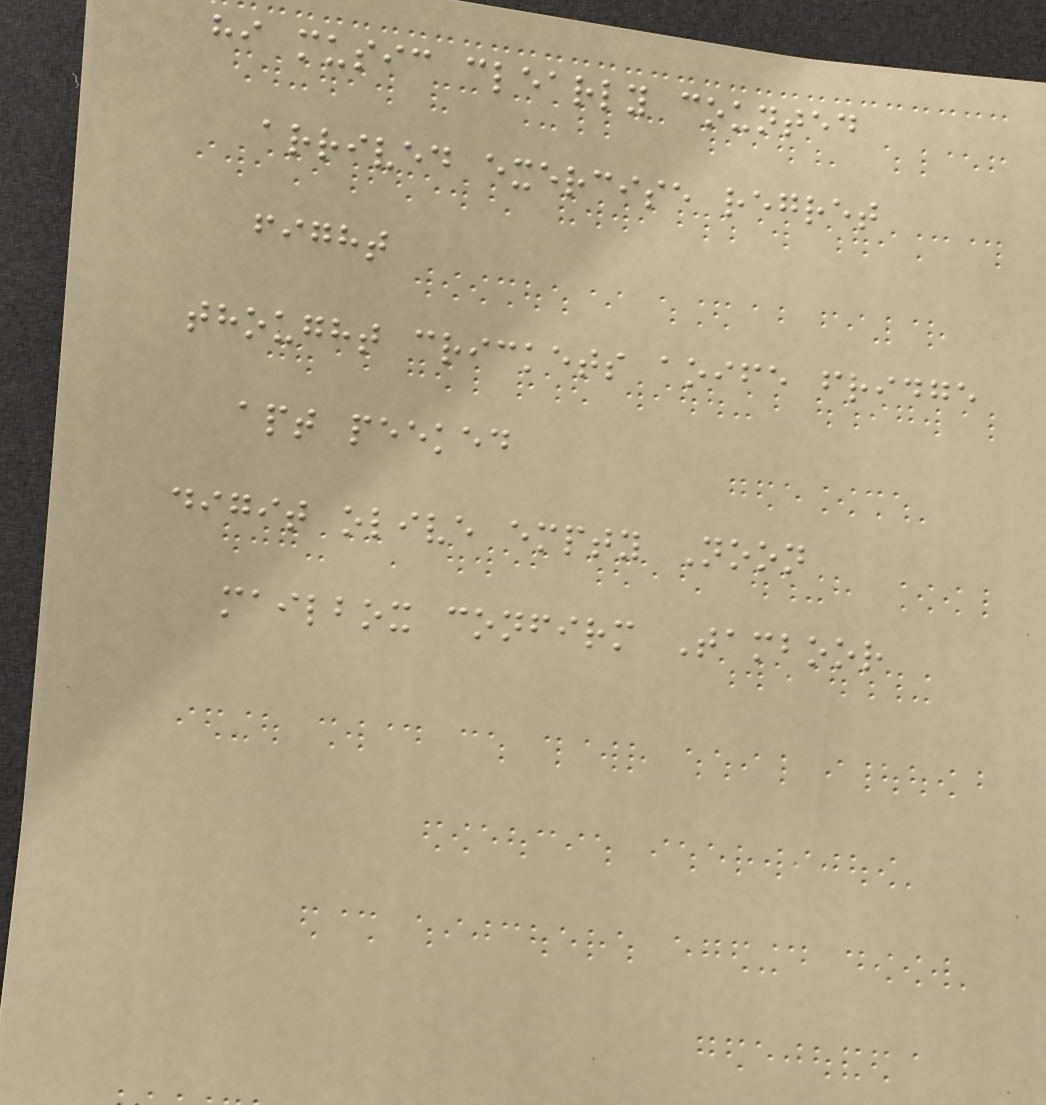hi music clearly counted
arrived exercise regret
fight
thought crickets aoife fridge
apt peeked
digit olive empty Noon
mailbox confirm Tamboor
